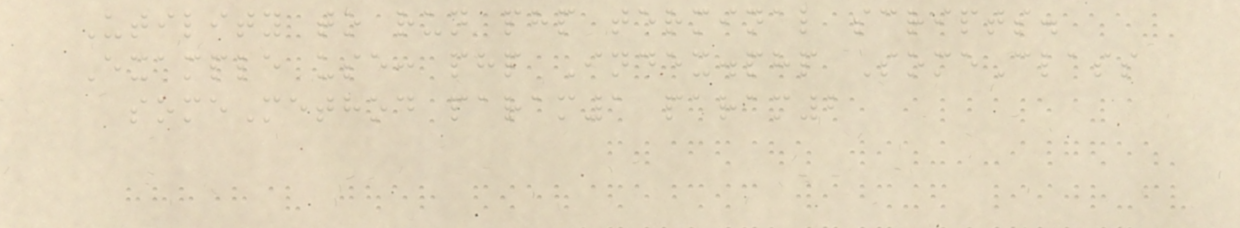Utility to run php terminal scripts.
Example use: php Index.php SomeClass
someMethod param1 param2
